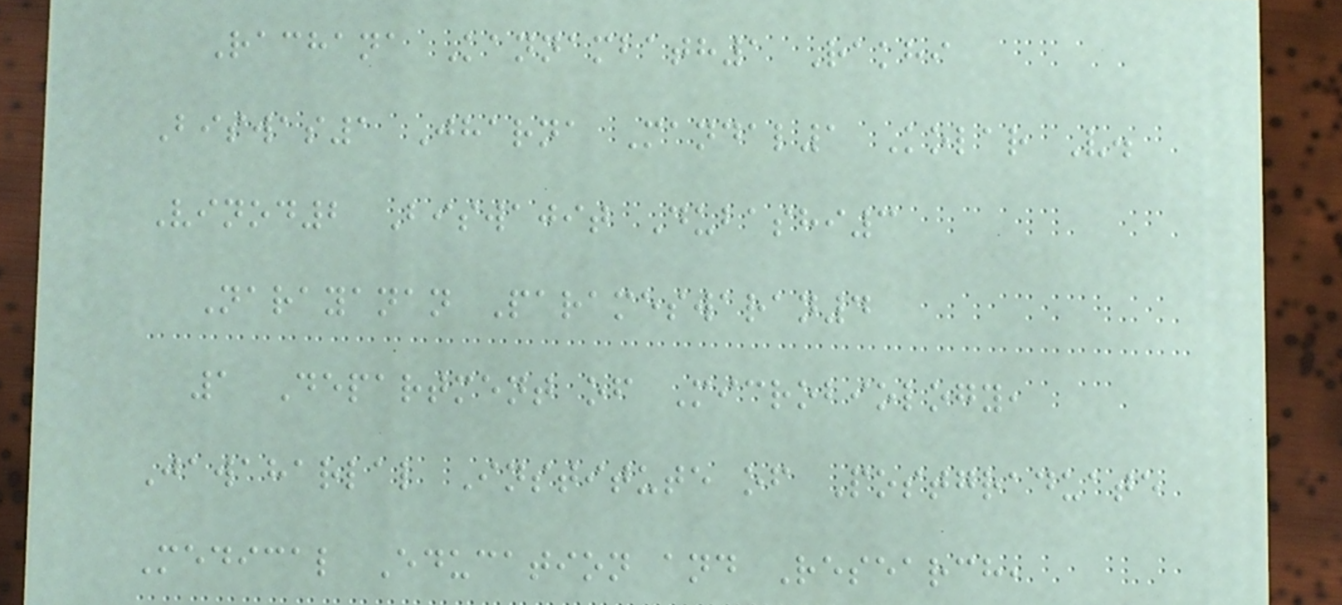Rachana Kannambath1 Rakhi
Biswas1 Jharna Mandal1 Kolar V.
Vinod2 Biswajit Dubashi3
Narayanan Parameswaran4
1 Department of Microbiology,
Jawaharlal Institute of Postgraduate
Medical Education and Research,
